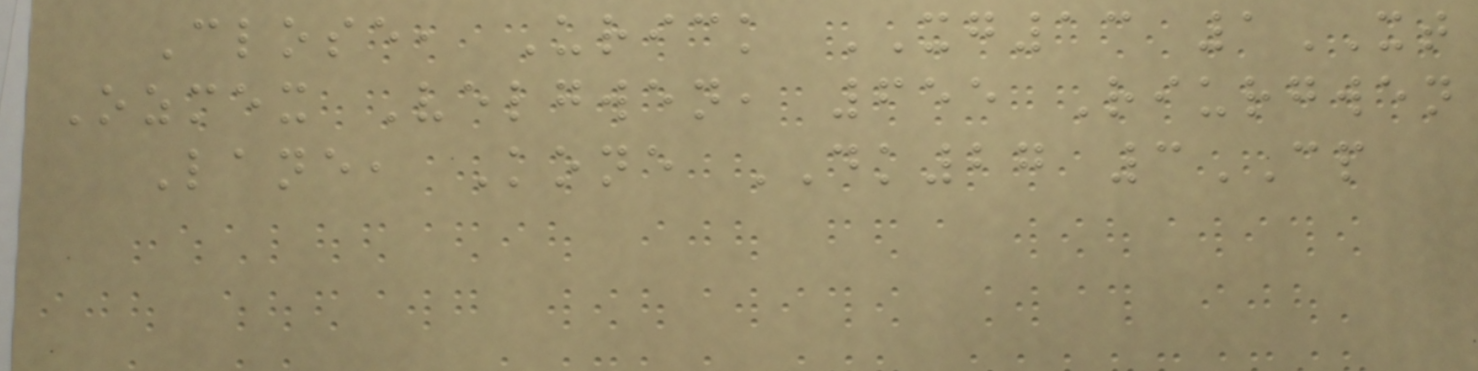Close, Urick XG13 1XT
Ozmex Velgwen, 655 Riurgwen
Lane, Kone DK27 3CP
